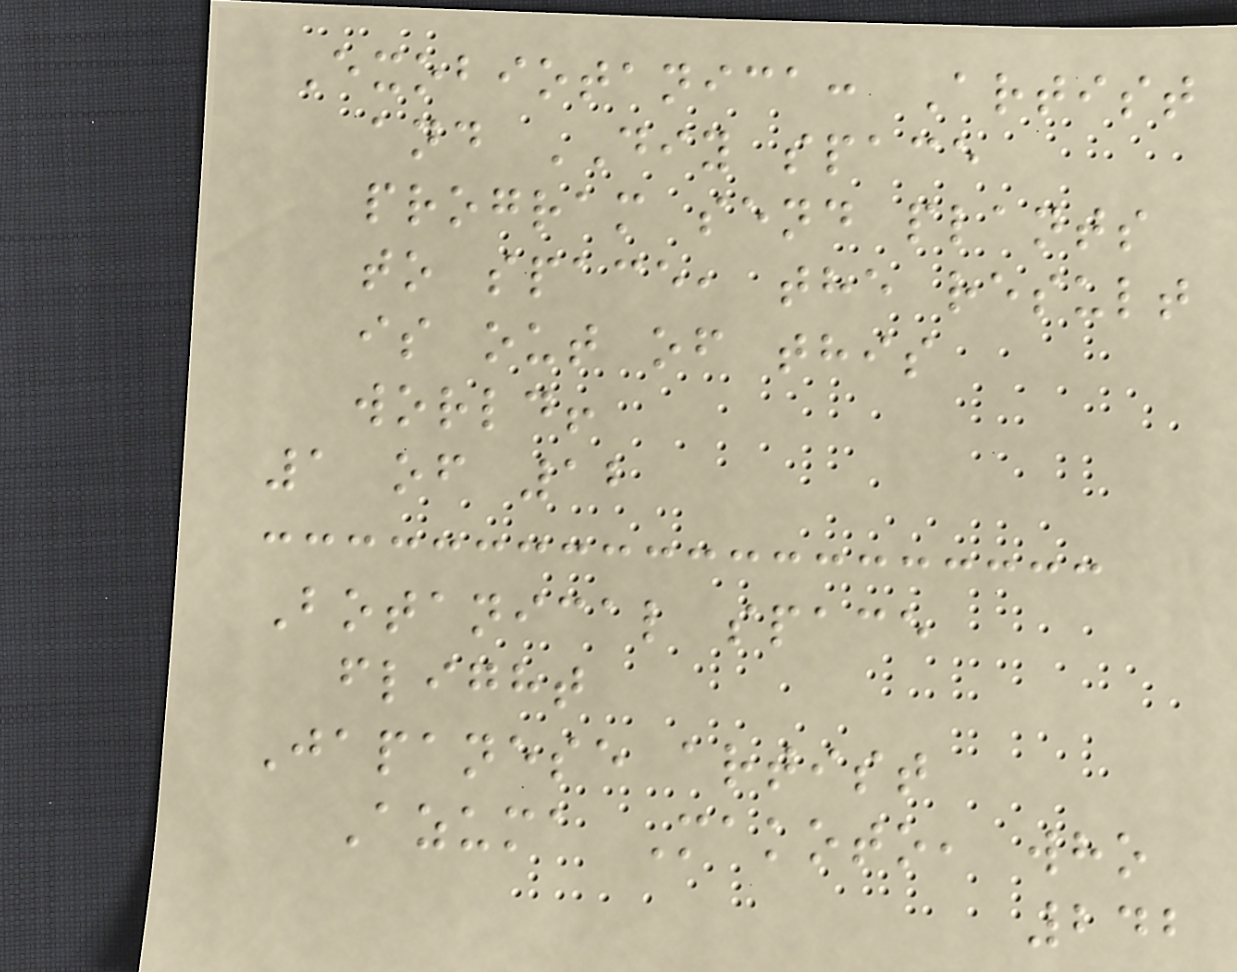Exobiotanica: Artist
and DIY space
program send plants
to space, the result
is out of this
world!
1 of 12
Botanical space
flight
Japanese artist
Azuma Makoto, who
242
